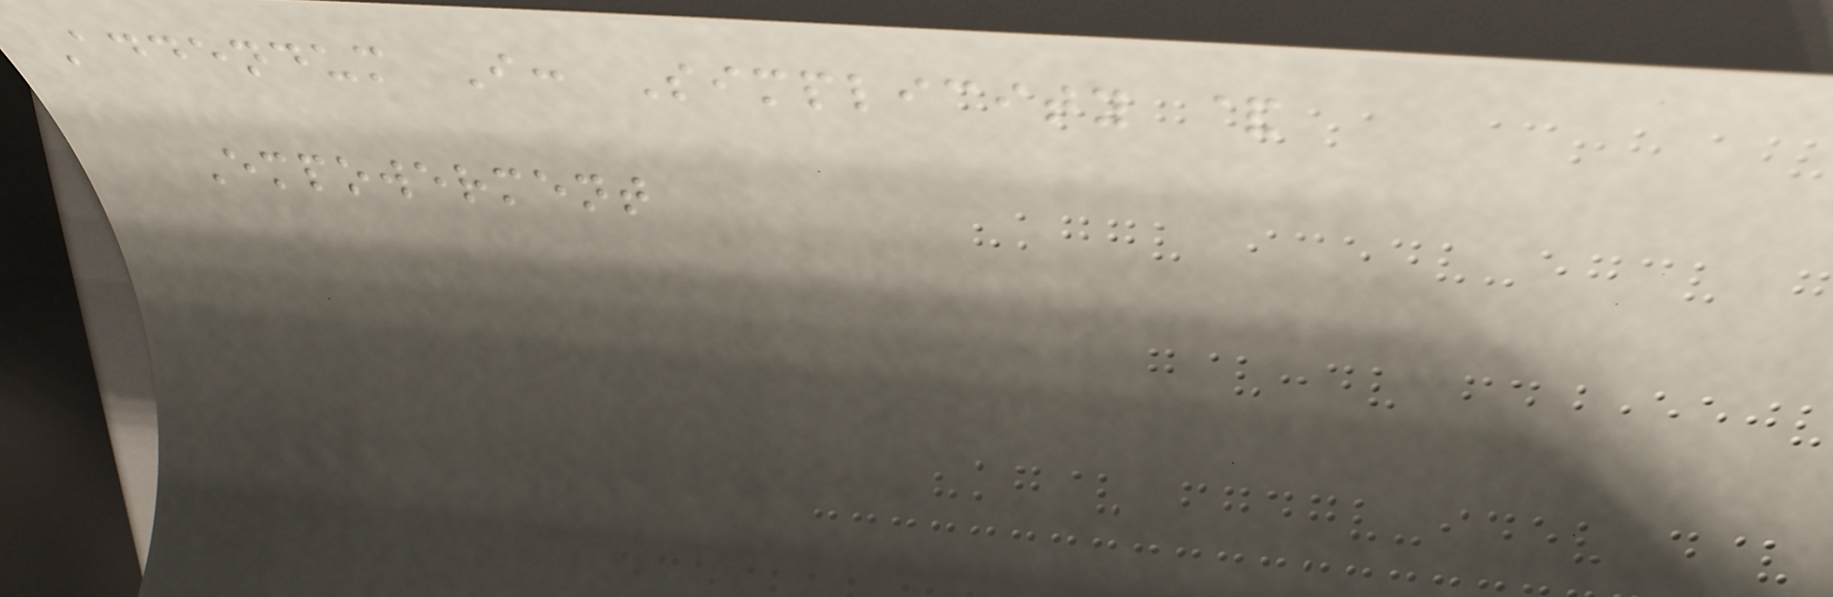Addendum I: Simplicity &
Empowerment
